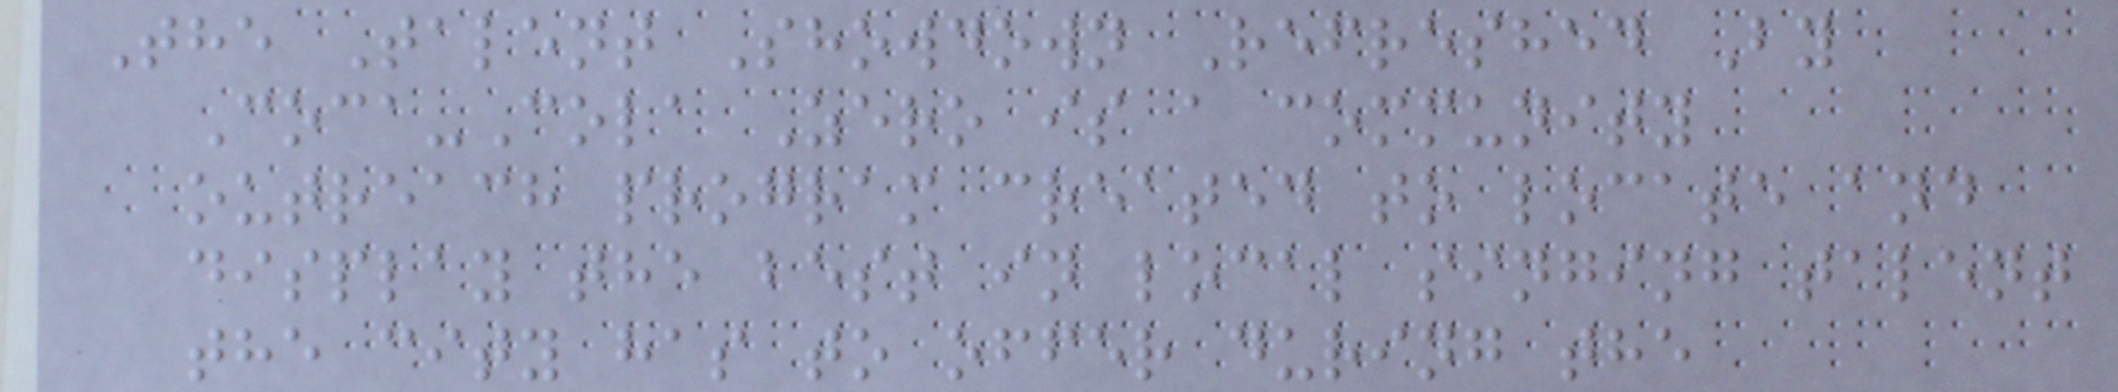The Talent Showdown Refreshed By
Coca-Cola Zero is a community
outreach program created to locate and
display the best in local singing talent
the city has to offer during the
